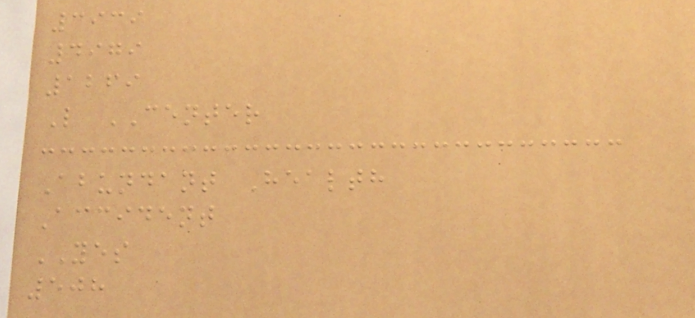3939
4979
1269
L CENTER
Abundant Health
Accident
YES
508
